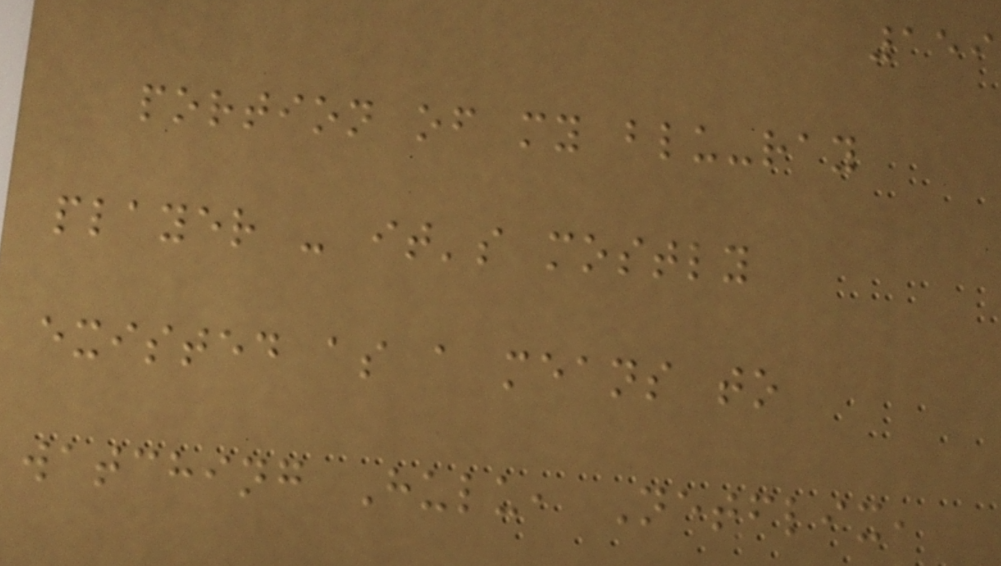159
portion of my blu-ray
player - it's mostly
existed as a means to
watching Hulu, Netflix,
